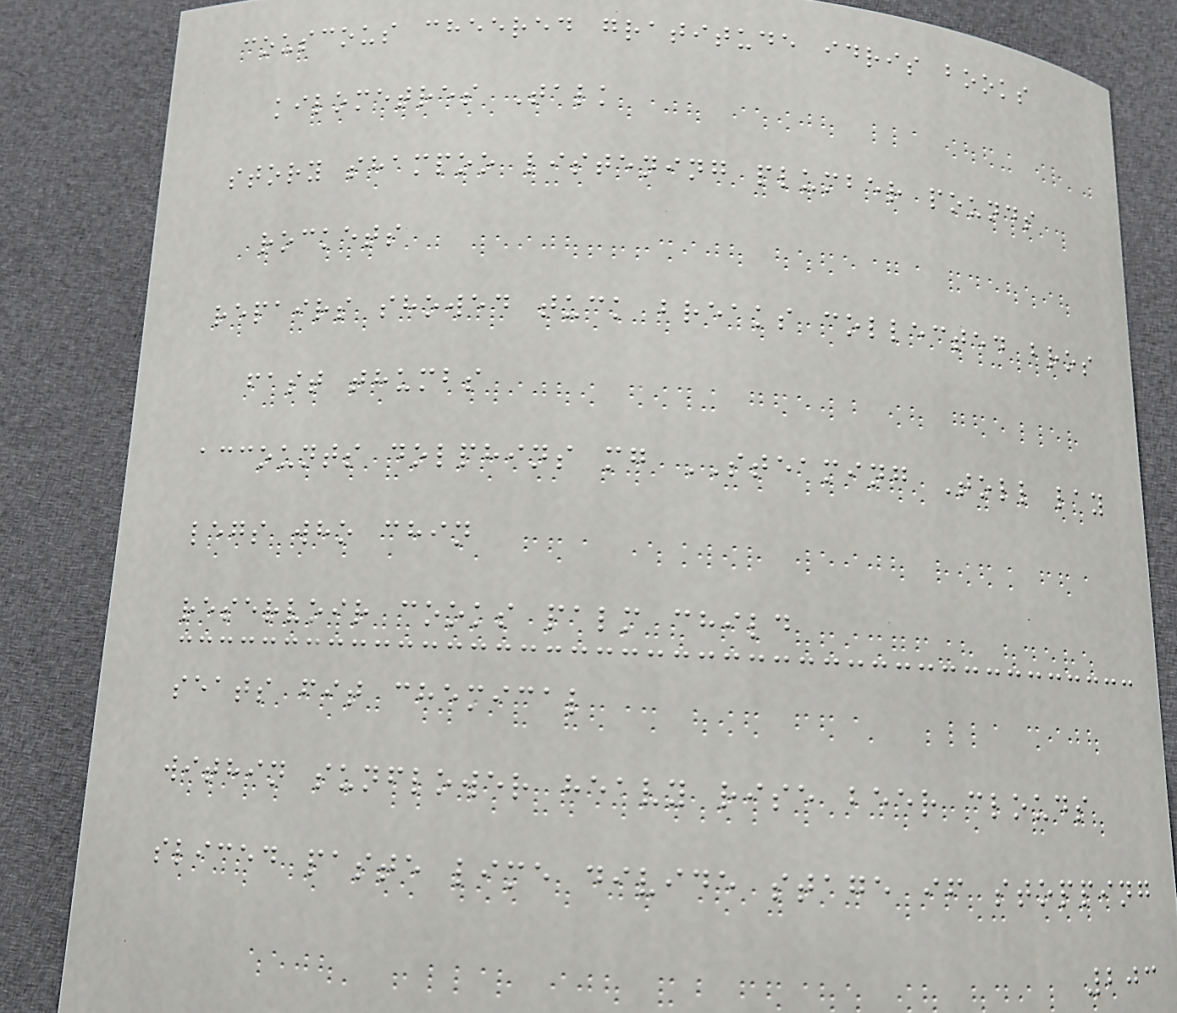couscous cheered gratitude idris books
kilometres Talk
story shampoo listening plumber pounds
rockets
repairs showed tuck breaks collected bros
fast thumbs
accounts dolphins mg STEAMING Toll lay
legs who chin
reservoir cooks palm child
seats fit chemical
within sunflower heavy rise beer clouds
sliced paste lime divide stage if stopping
203
